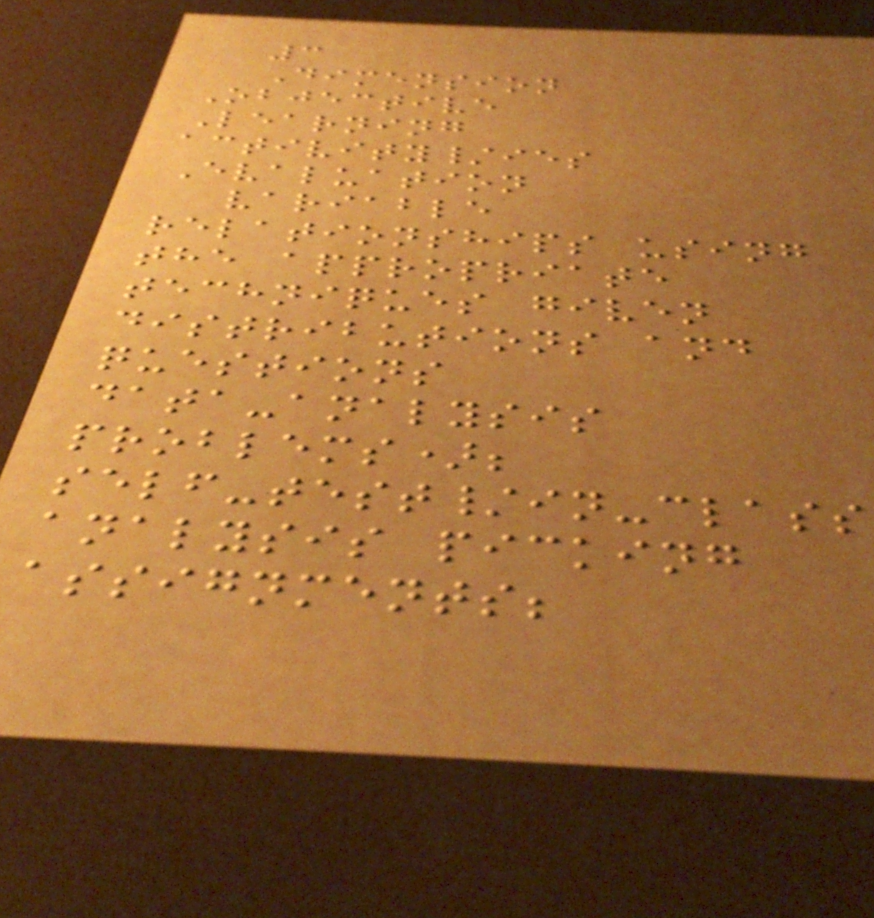3
Dimension
Objective
Learning
activity/ies
Evaluation
variable
relationships using
the appropriate
techniques given
distributions and
questions
data-analysis
problems);
self-test/in-class
analysis picking
assignments;
